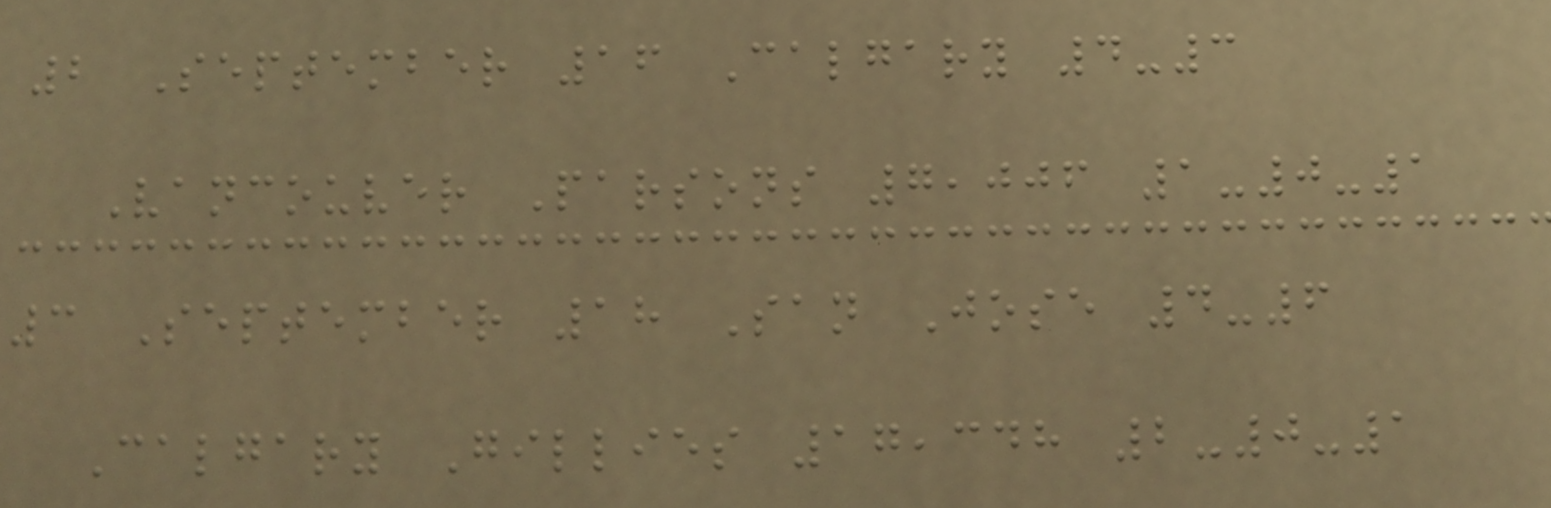2 September 16 Calgary 4-3
Vancouver Parsons 7,006 1-0-1
3 September 18 San Jose 4-6
Calgary Gillies 17,348 2-0-1
